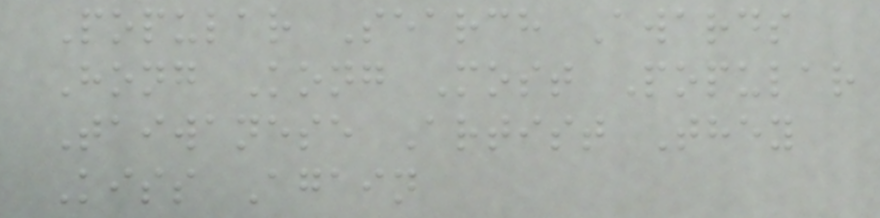Popular Search Awards
Hong Kong Most Popular
Taiwanese Artist They
Kiss Again
